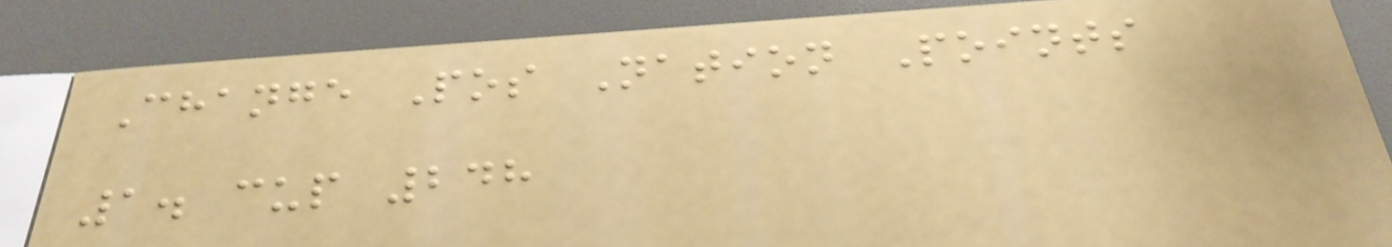Change Pos Nation Points
1. cup 248
